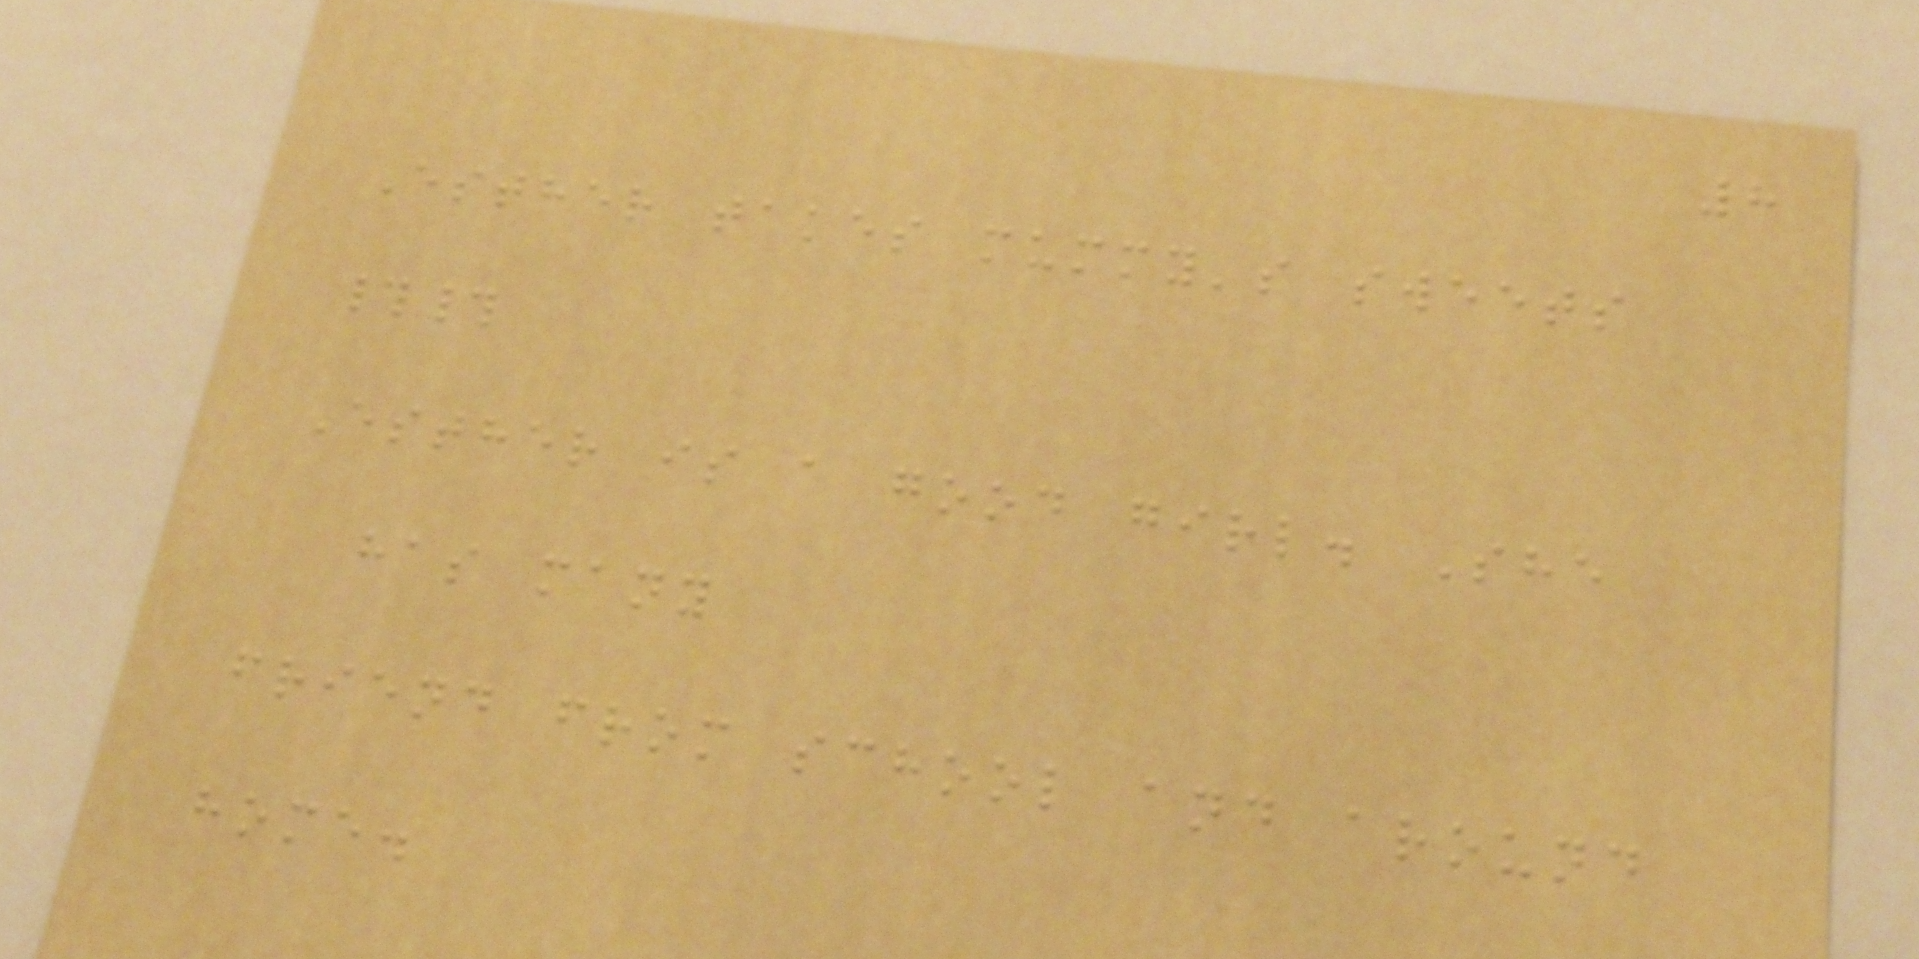8
Esther takes mummy's sweets
##
Esther is a good girl. She
has many
friend from school and around
home.
